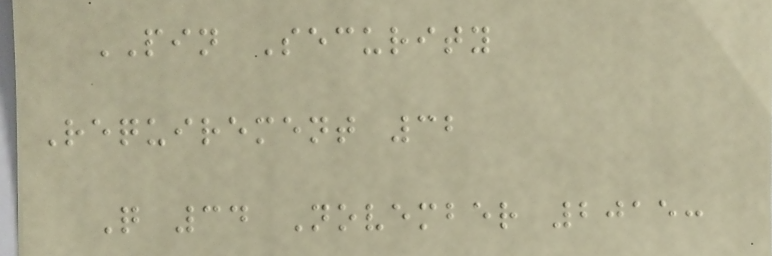PIN Security
Requirement 32
Q 34 November 2015:
